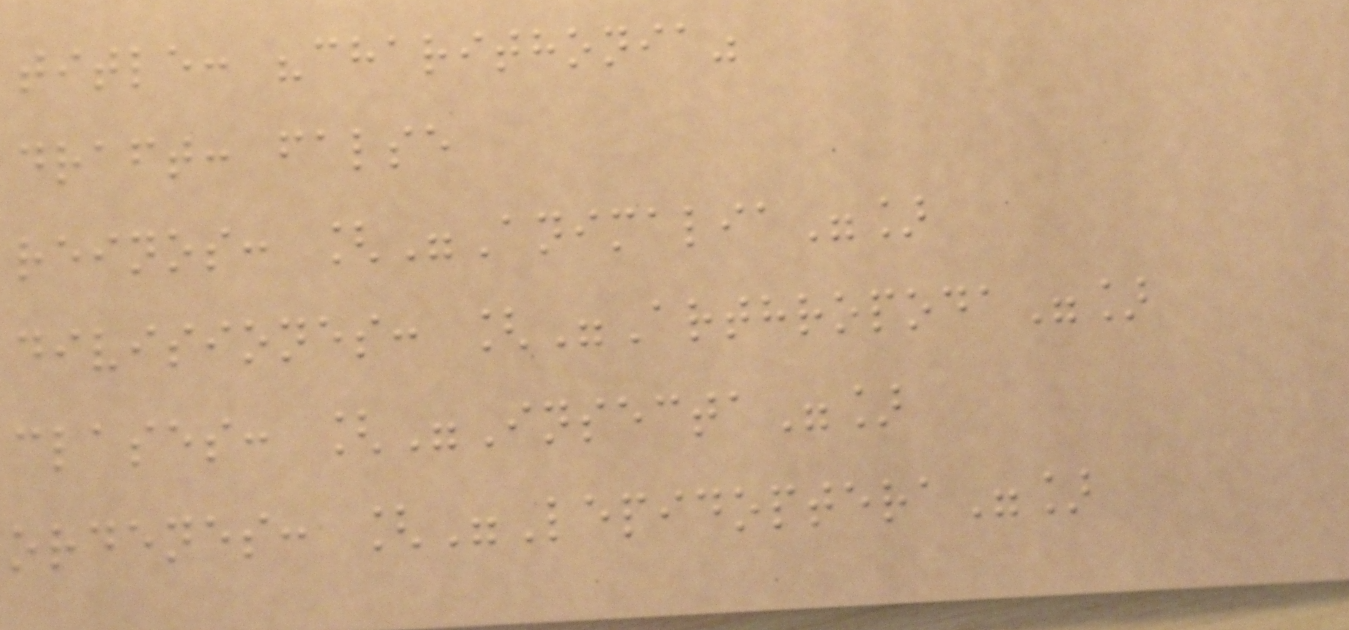title: "charithonia"
draft: false
reinos: ["Animalia"]
divisiones: ["Arthropoda"]
clases: ["Insecta"]
ordenes: ["Lepidoptera"]
